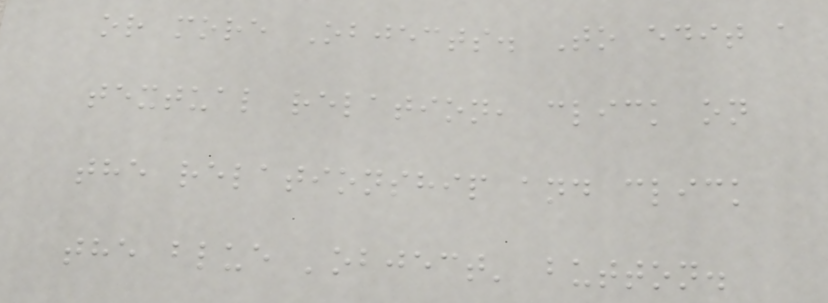or more Objects. To edit a
textual relation, click on
the relationship and click
the blue 'object' button.
